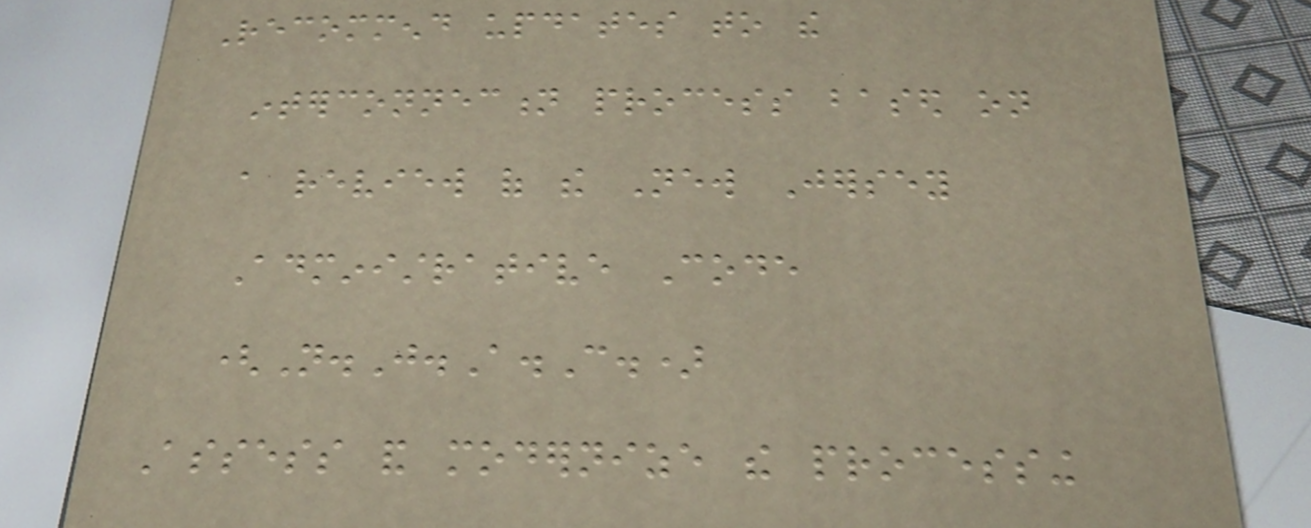Recommend updates to the
interconnection process based on
a review of the New Jersey
Administrative Code
(N.J.A.C.)
Assess and modernize the processing
